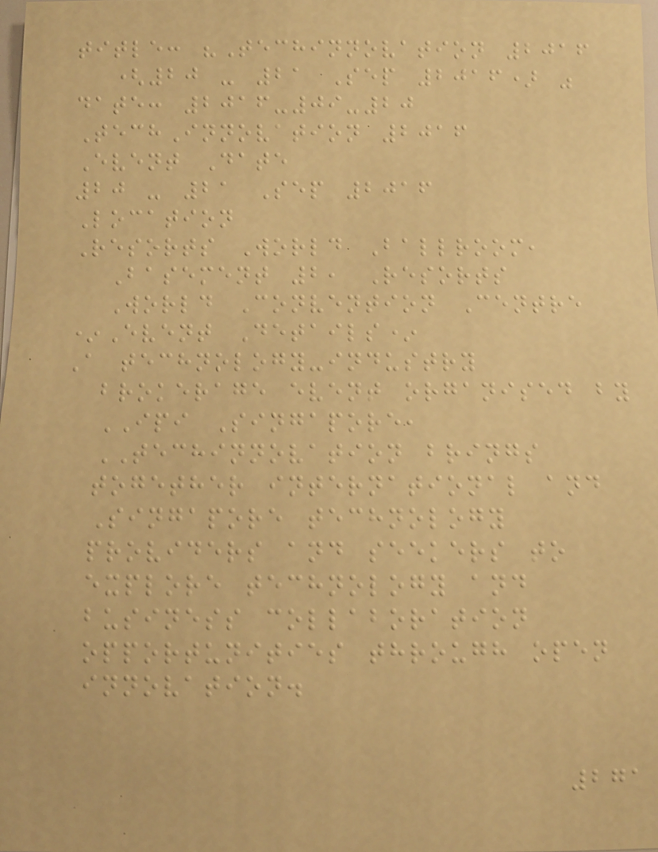title: "Techinnovation 2016
(20 - 21 Sep 2016) "
date: 2016-09-20
TechInnovation 2016
Event Date
20 - 21 Sep 2016
Location
Resorts World Ballroom,
Basement 2, Resorts
World Convention Centre
*Event Details*
A technology-industry
brokerage event organised by
IPI Singapore,
TECHINNOVATION brings
together international and
Singapore technology
providers and seekers to
explore technology and
business collaboration
opportunities through open
innovation.
271
